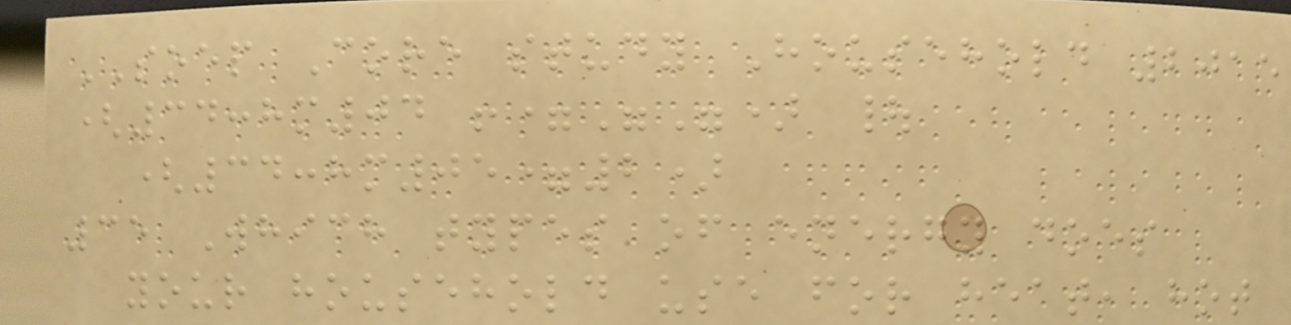SOEP Core study Household 2015
(34:hm04 !="") |
(34:hm05=2)
35 Which types of energy does
your household use for heat, hot
